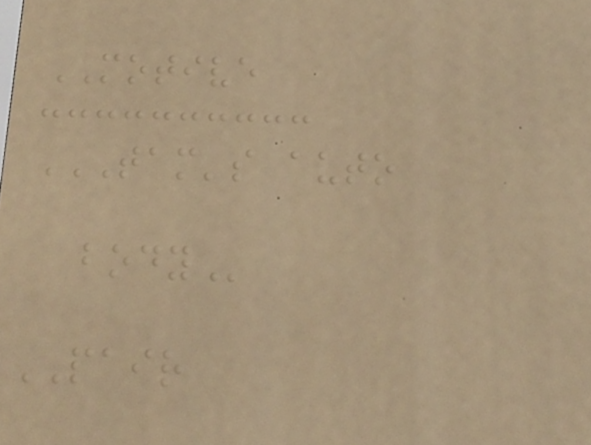MOTIVE
TAM'S AUTO
BODY
PAIR
